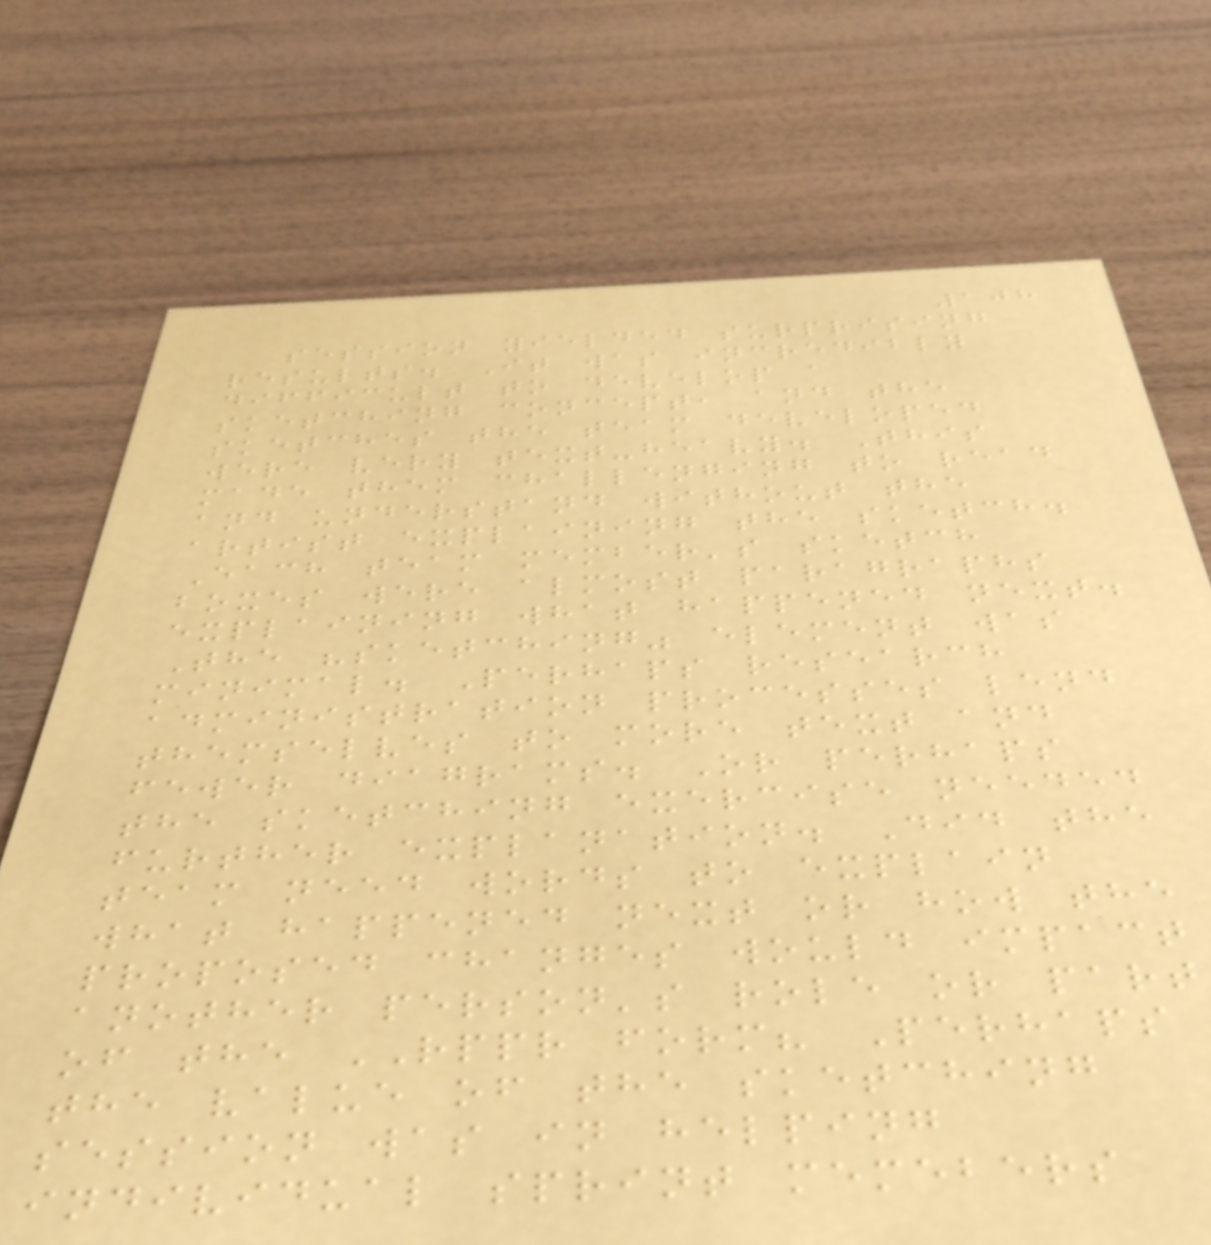108
session yielded surprising
results. It was incredibly
difficult to develop a
sketching concept, and the
sketches the team developed
were very text-heavy. This
made them challenging to read
and understand without the
artist explaining the sketch.
Each team member's sketch
boxes were almost paragraphs
explaining what happened next.
The "sketching" element was
minimal. Perhaps research
administration processes lend
themselves to more text and
fewer diagrams. Or perhaps
the sketching exercise needed
further explanation. Did the
team need words to explain
what happened next or how the
proposed changes would impact
another person's role or part
of the RPPR form? Perhaps
the value of the sketching
session was in helping
individual sprint memebers
